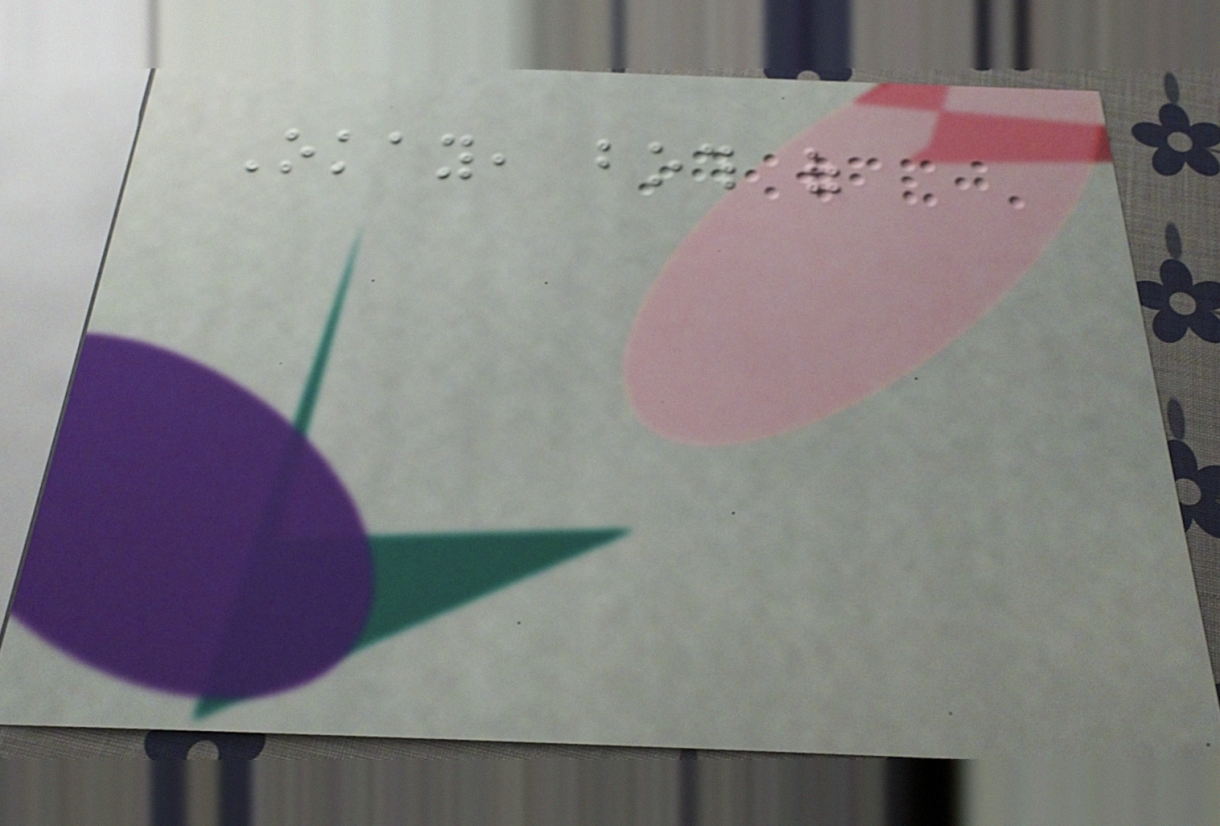Okay, both of
